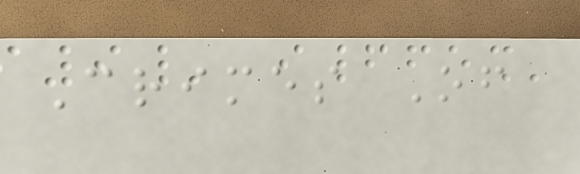Crimes Of
